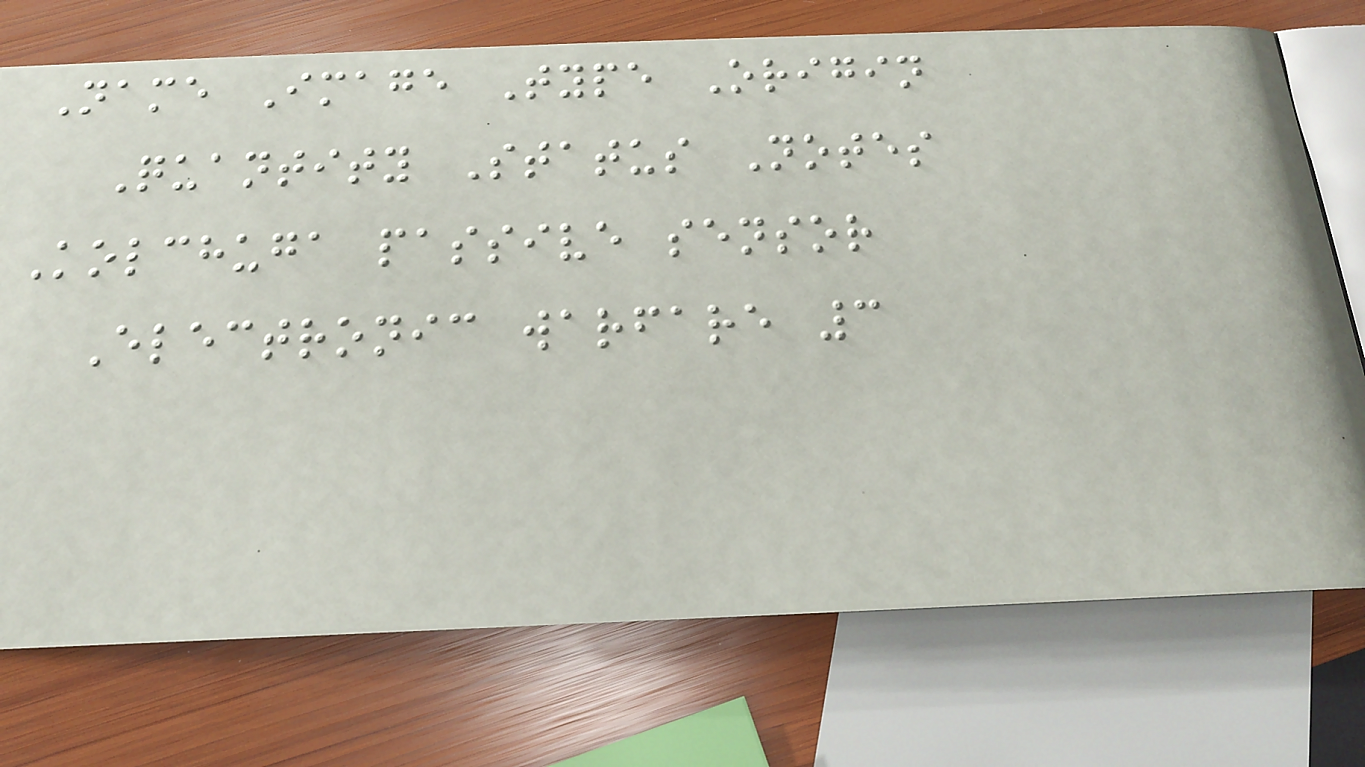Name Image Type Origin
Quantity Status Notes
Kolchuga passive sensor
Electronic warfare 3
